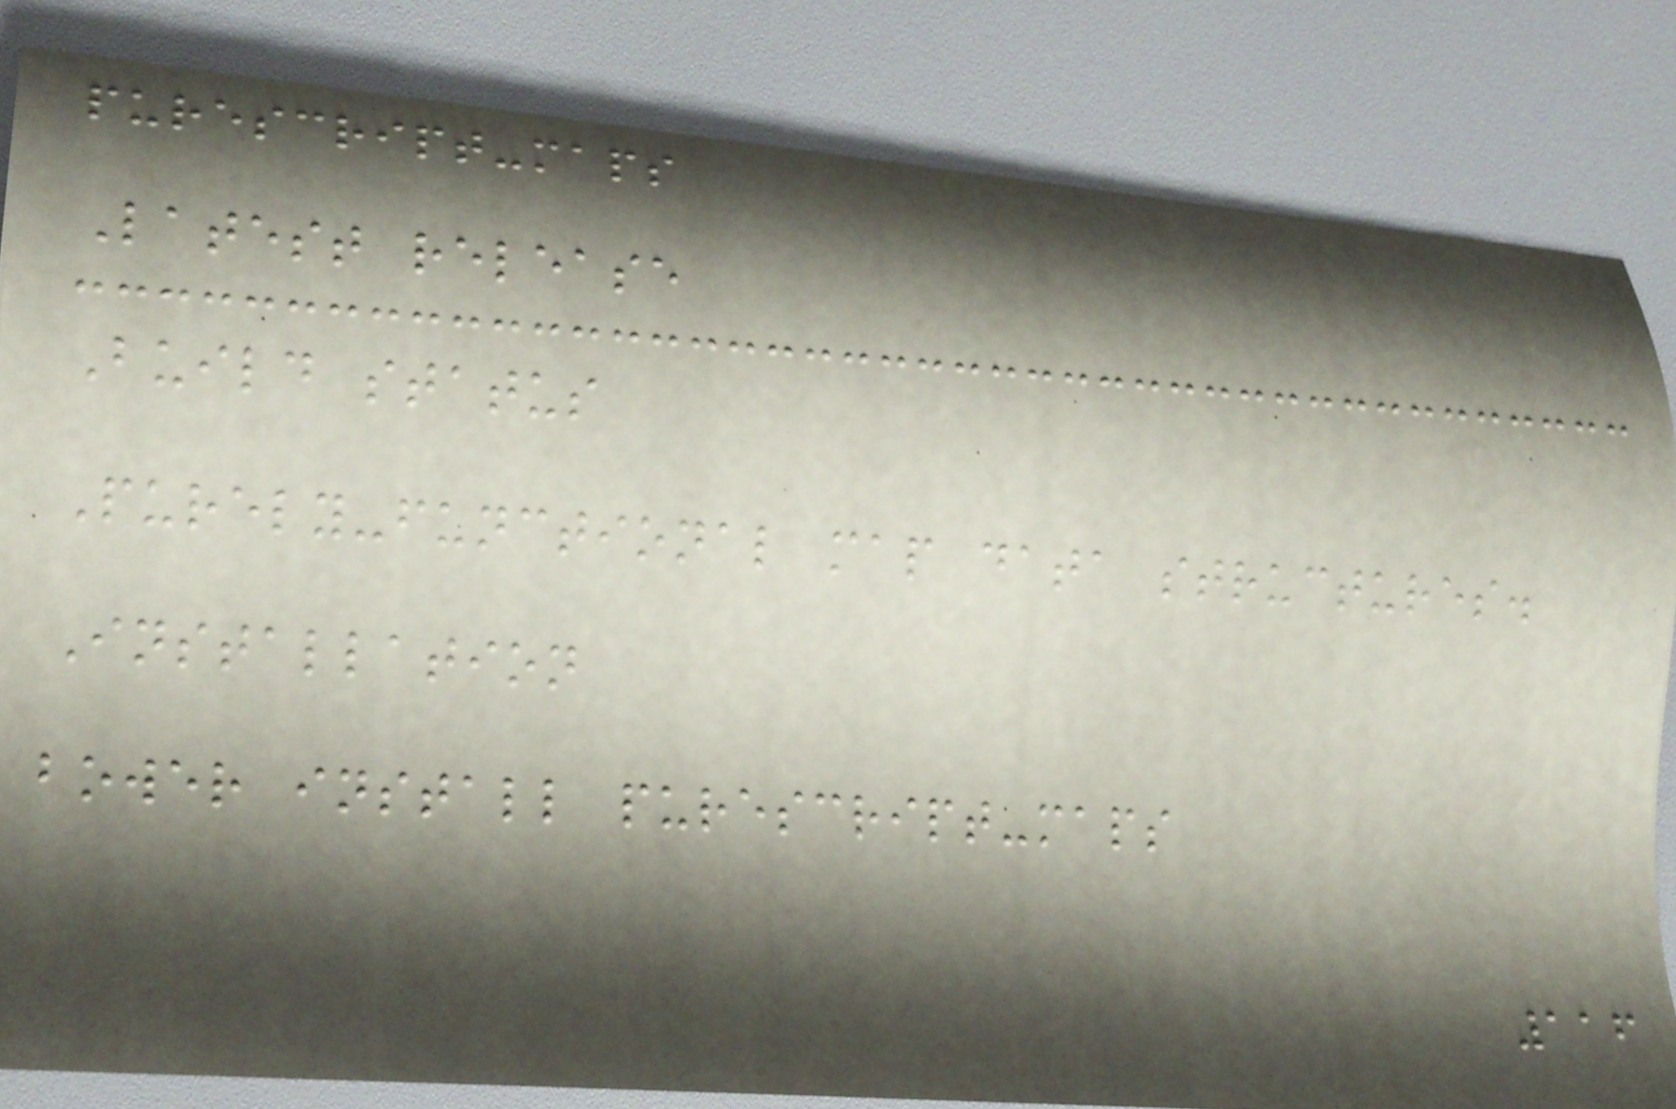purescript-maps
Latest release
Build status
Purely-functional map data structures.
Installation
bower install purescript-maps
116
